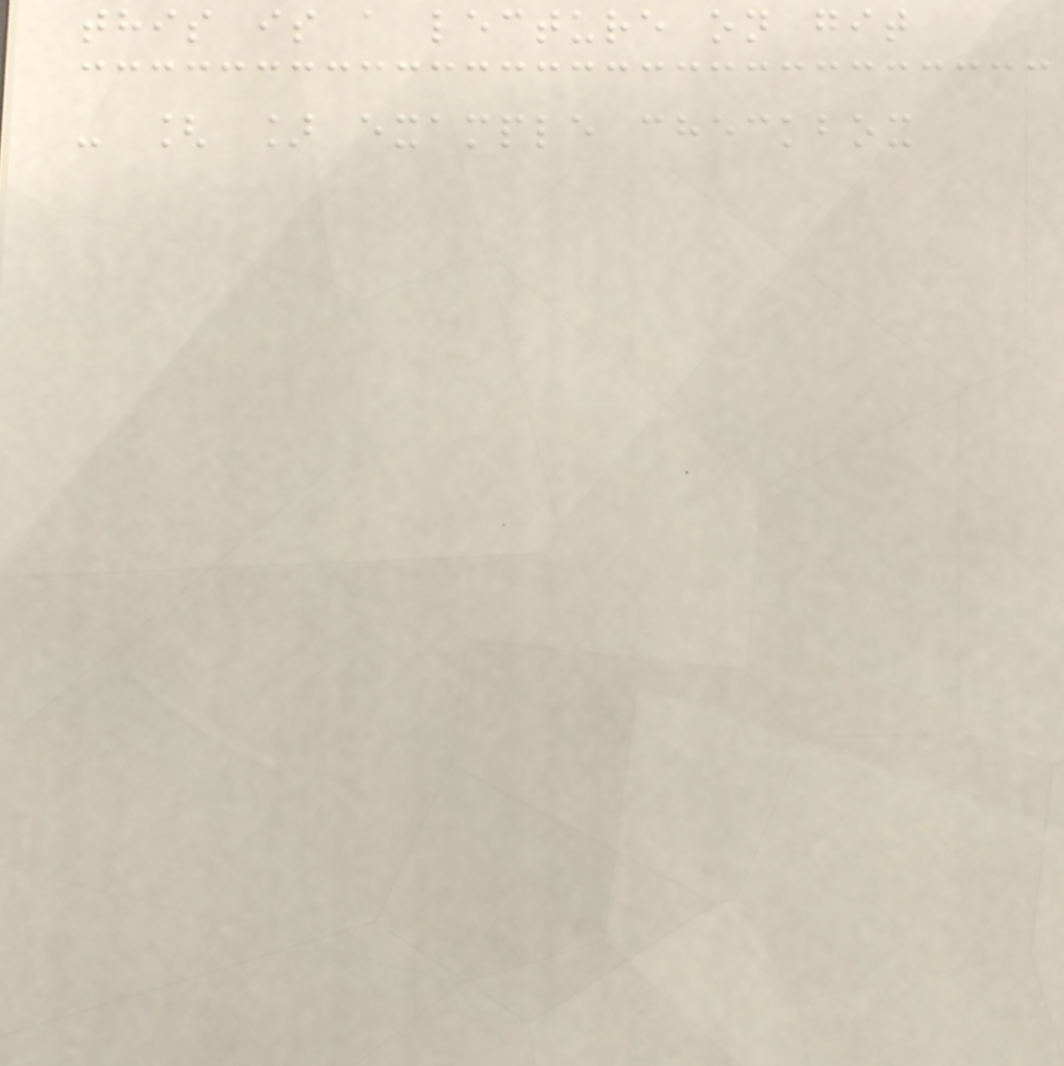this is a lecture on git
- [ ] example checkbox
